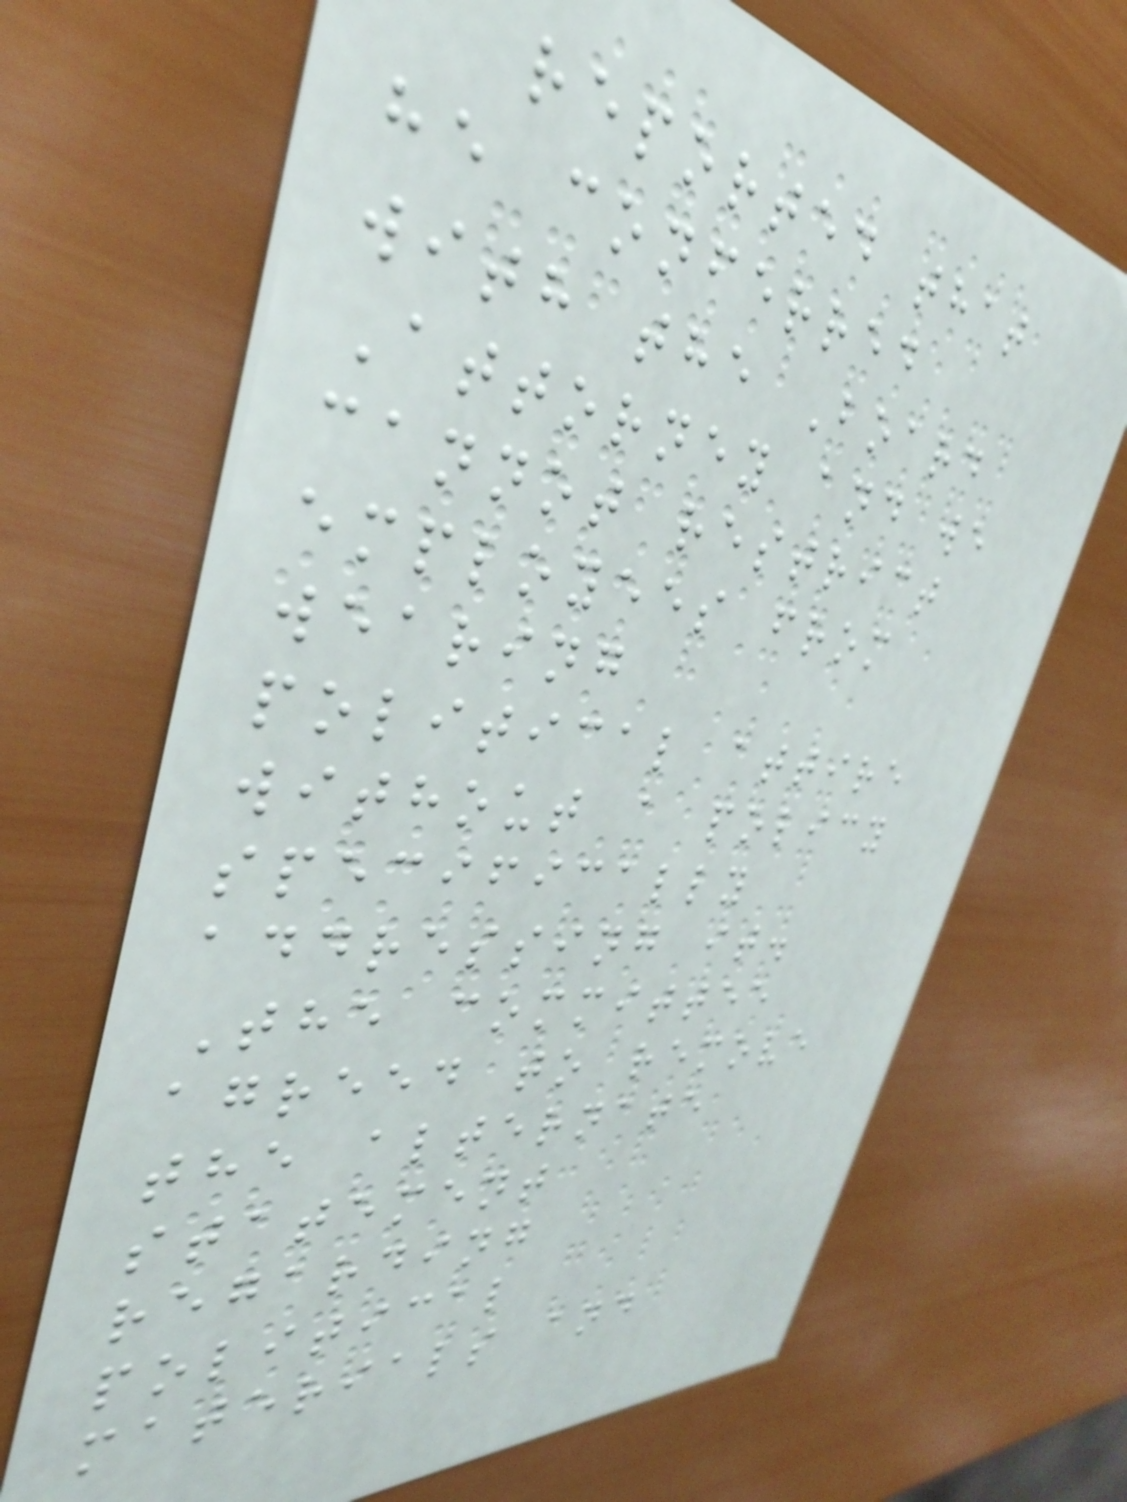reported that
he conferred
with the Board
Attorney and we
cannot restrict
employees from
wearing
political attire
without a policy
specifically
addressing it.
The committee
agreed to remove
the alternate
statement
regarding
political
materials and
